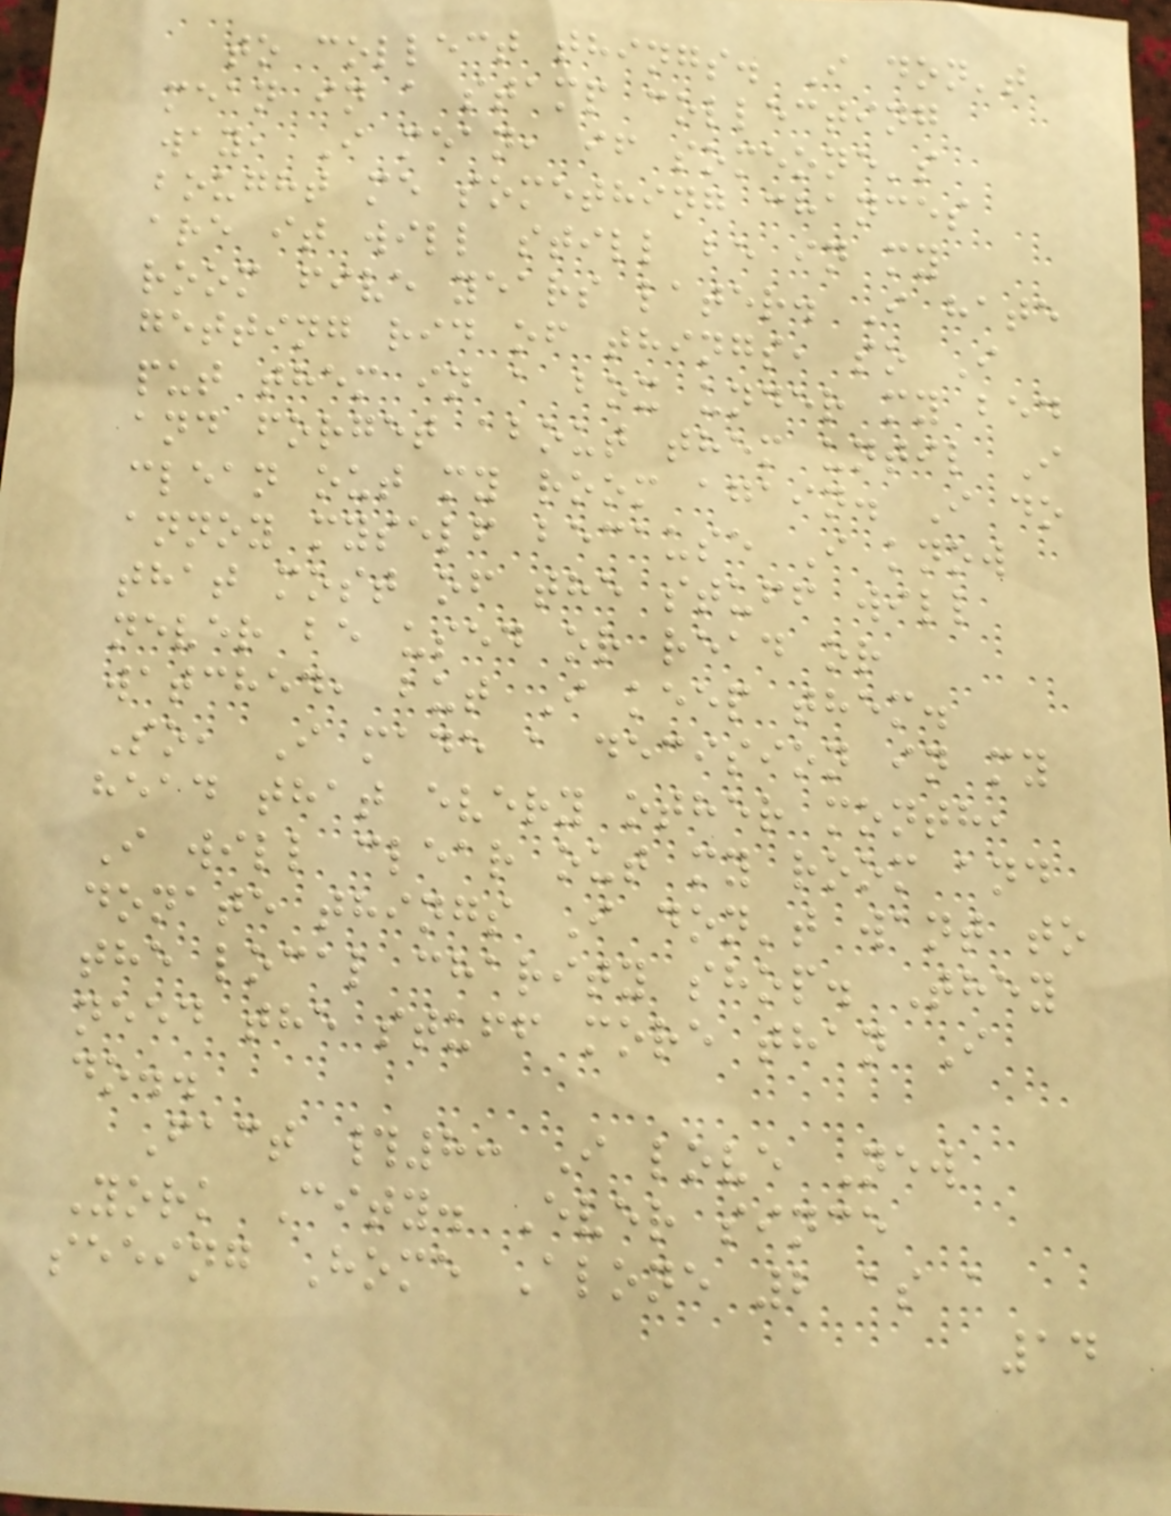to collect things. I don't
mean in a stamp collecting
way, I mean, if someone's
bought me something chances
are it will still be in my
room five years later. I hate
getting rid of things, so I
put them in a box under my bed
and forget about them until I
clean out my room again. I do
annoy myself because I know
that most of the stuff will
never be used or read or
watched, but I keep them.
So, I made a decision in my
head that every other month,
I will clear out my room and
donate things I don't want to
the local charity shop. They
need the stuff more than I
do..
Fact #8: I love New
York City. Ever since
seeing Home Alone 2 as a
14
